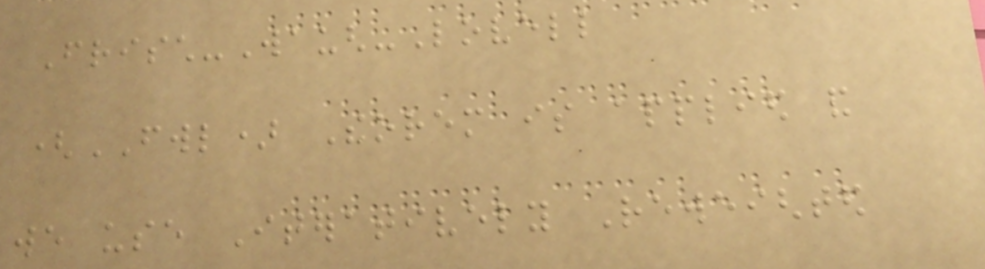Frisch-Waugh-Lovell
(FWL) Theorem is applied and
we use Iteratively Reweighted
